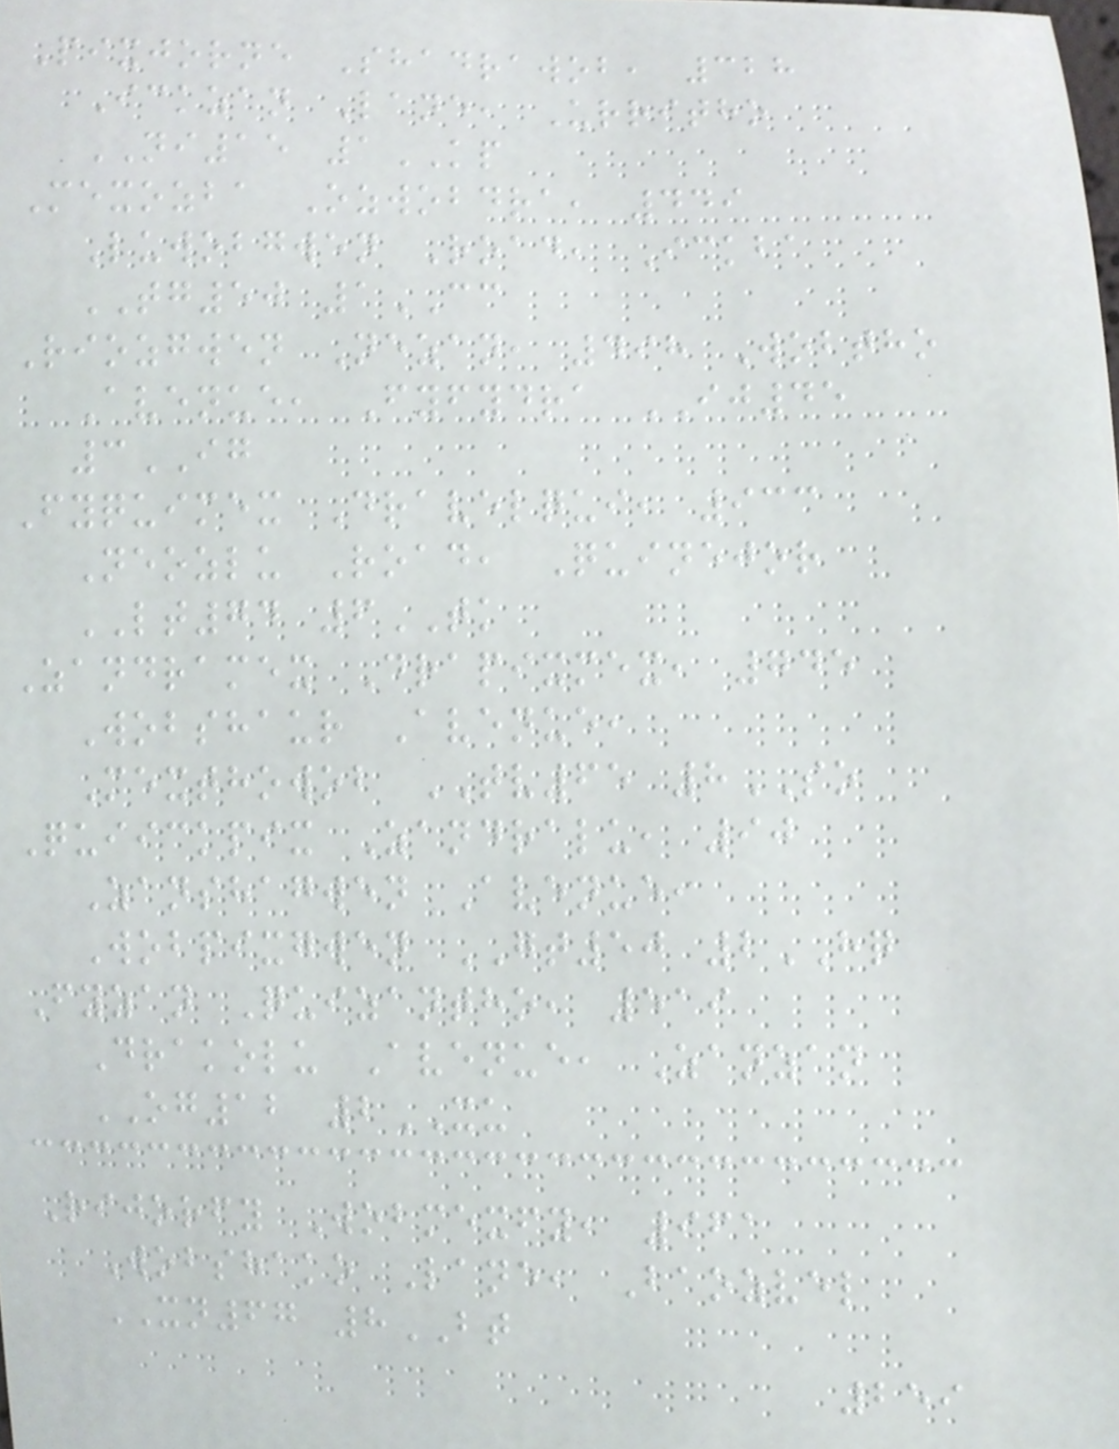Pixjorne Shadrawob, 328
Ickzan Lane, Urritho
NI15 1KP
Mexozba Ozwobdra, 449
Luwobgwen Road, Ickba
TG50 1CC
Riozgwen Nezan, 498 Wobtho
Avenue, Fyfydra IJ45
3IG
Fyquimex Dravelqui, 933
Neozlu Road, Quinejor
LT74 6TK
Zandramex Drapixmex, 745
Wobshaur Avenue,
Mexthowob TV65 8SO
Quiickpix Zandralu, 90
Zanshagwen Avenue,
Wobpixgwen GT50 2HQ
Fyzan Quizantho, 519
Drakolu Avenue, Zanzan
OG12 2XU
Rijorfy Wobmexfy, 961
Wobshako Lane, Baozvel
XN67 8BT
259
